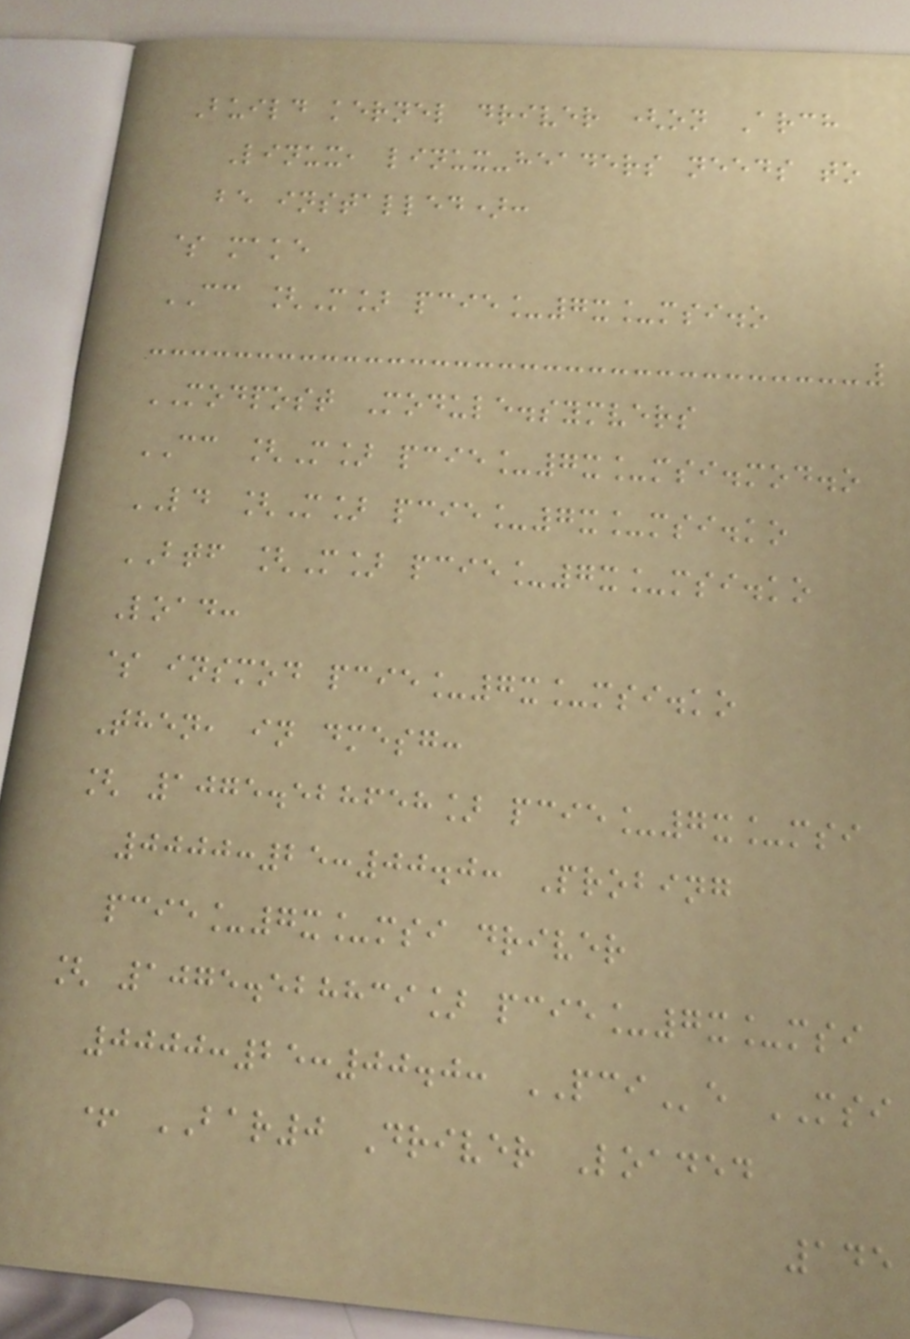Build kernel driver (on Arch
Linux, linux-headers needs to
be installed):
$ make
CC [M] pcie_7x_msi.o
MODPOST Module.symvers
CC [M] pcie_7x_msi.mod.o
LD [M] pcie_7x_msi.ko
BTF [M] pcie_7x_msi.ko
Load:
$ insmod pcie_7x_msi.ko
Then, in dmesg:
[ 1075.528658] pcie_7x_msi
0000:25:00.0: Probing
pcie_7x_msi driver
[ 1075.528839] pcie_7x_msi
0000:25:00.0: PCIe MSI
+ BAR0 Driver Loaded
145
